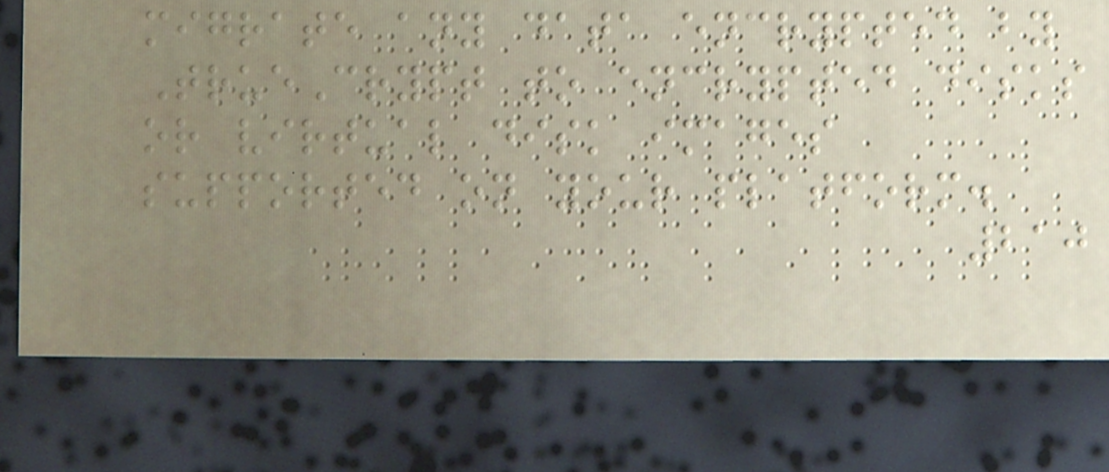migrate any data encrypted by
TrueCrypt to encrypted disks
or virtual disk images
supported on your platform.
210
